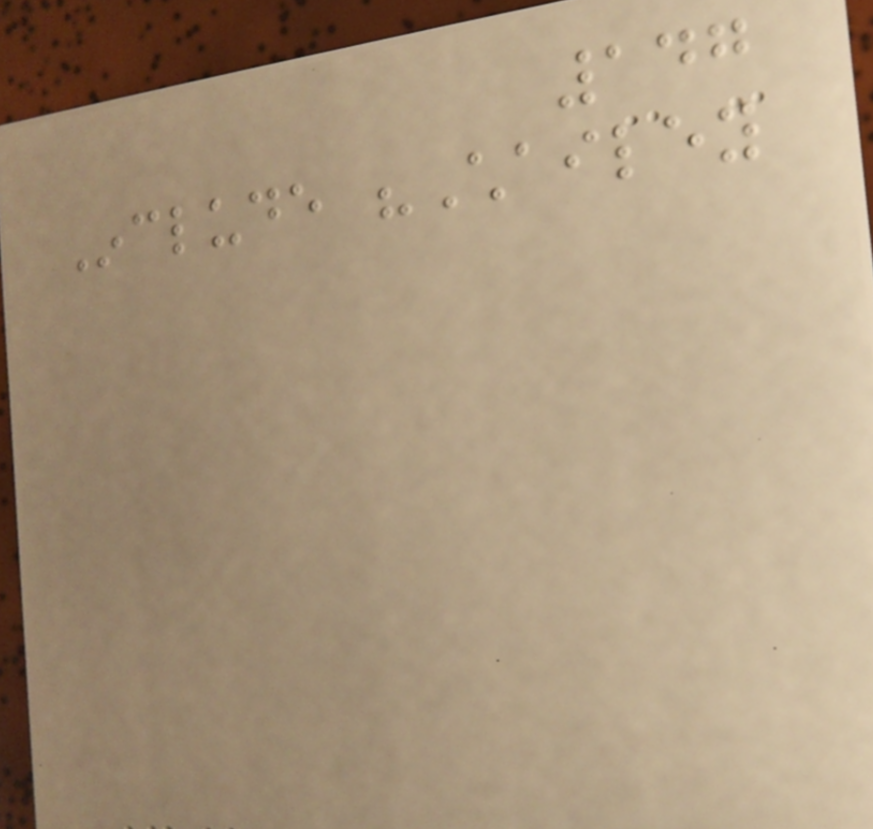147
Include "Chailey
